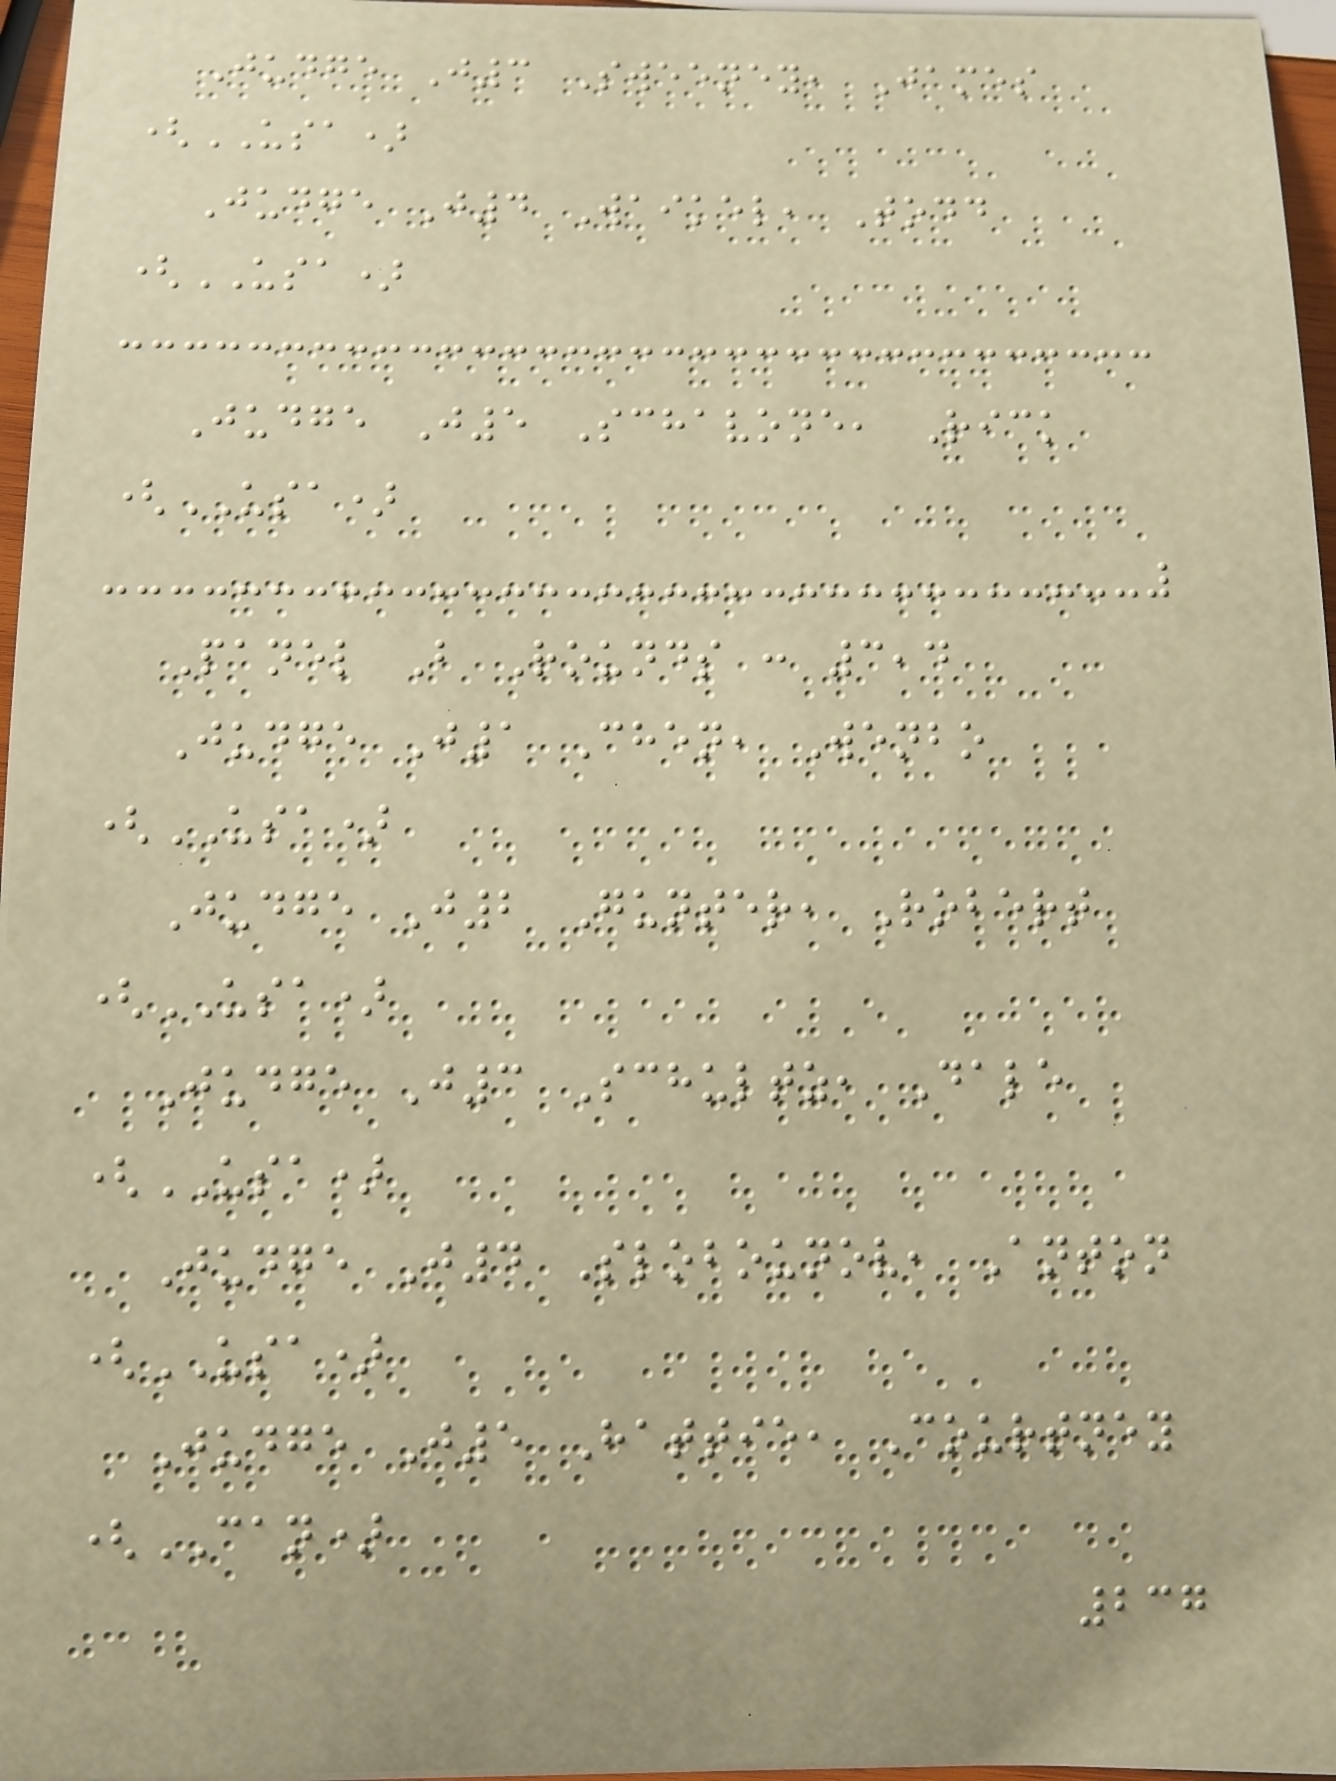Judge J3 Sweeney, James
(USA)
Judge J4 Waikel, Todd
(USA)
Judge J5 Schavone, Rick
(USA)
Panel B Rounds : 3,4
Judge J1 Chen, Wenbo
(USA)
Judge J2 Gunter, Robert
(USA)
Judge J3 Schultz, Dale
(USA)
Judge J4 Slobounov, Anton
(USA)
Judge J5 Hattie, Courtney
(CAN)
237
